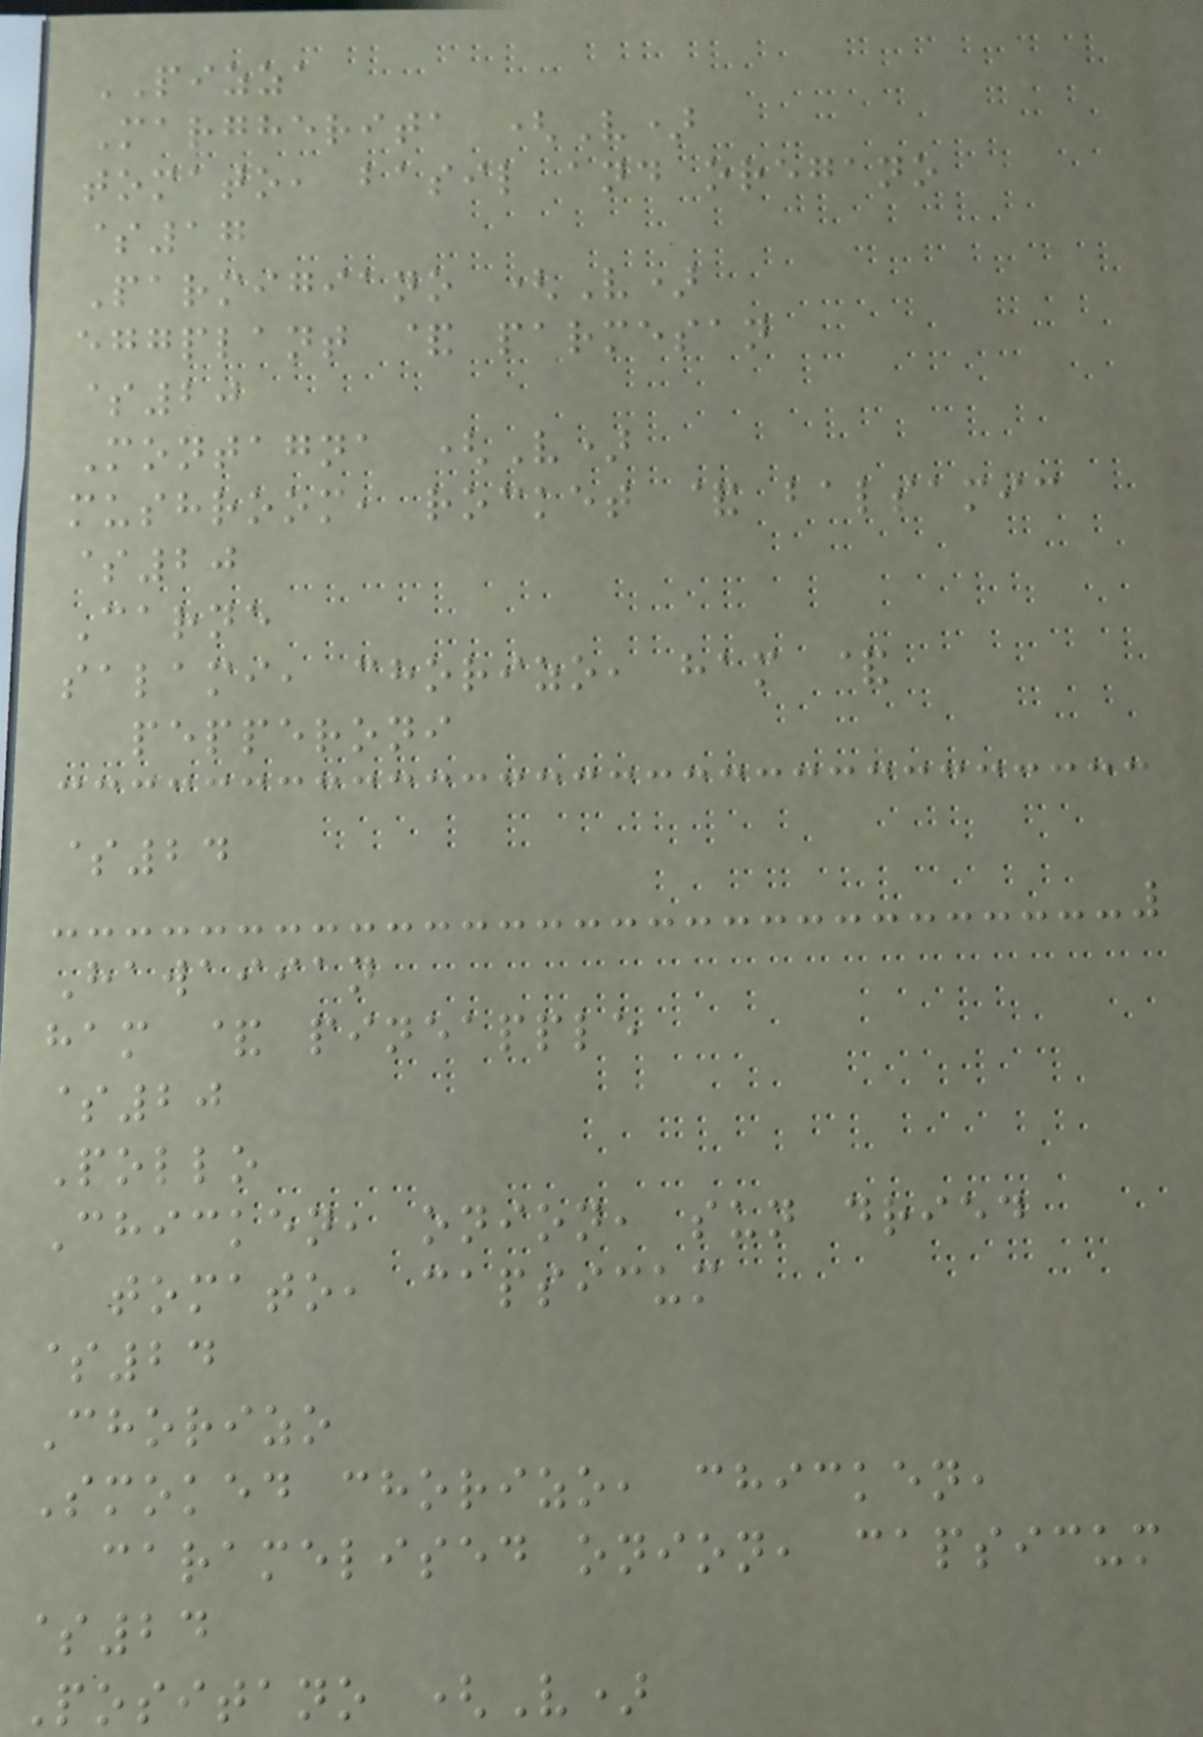PIZZA
Margherita (V)
tomato, basil and oregano
$17
Parmigiano (V)
eggplant & parmesan
$20
Montagna (V)
mushroom, rocket & balsamic
$20
Carne
salami, chorizo, ham &
pepperoni
$24
Hawaiian
ham & pineapple
$20
Pollo
Chicken, onion, sun dried
tomato, capsicum
$24
Chorizo
Smoked chorizo, chicken,
caramelised onion, capsicum
$24
Positano (V)
